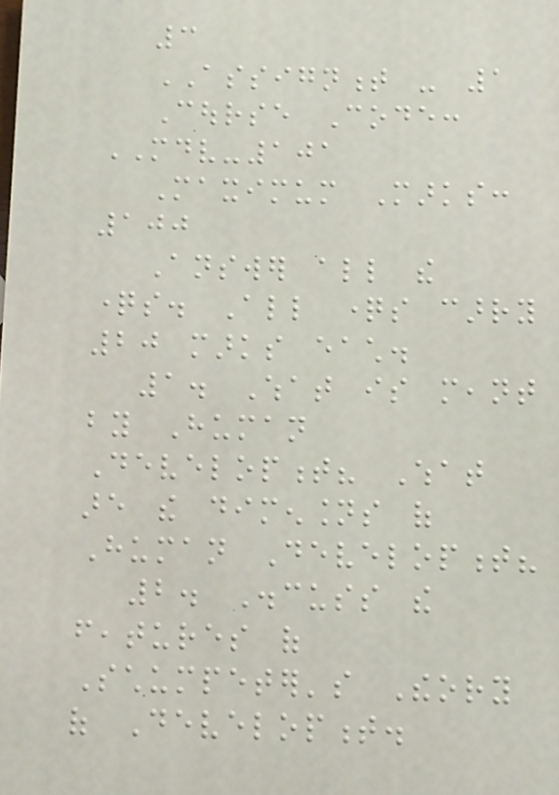3
ASSIGNMENT - 1
Course Code:
MDV-101
Maximum Marks:
100
Answer all the
questions. All questions carry
20 marks each.
1. What is meant
by Human
Development? What
are the dimensions of
Human Development?
2. Discuss the
features of
Schumpeter's Theory
of Development.
